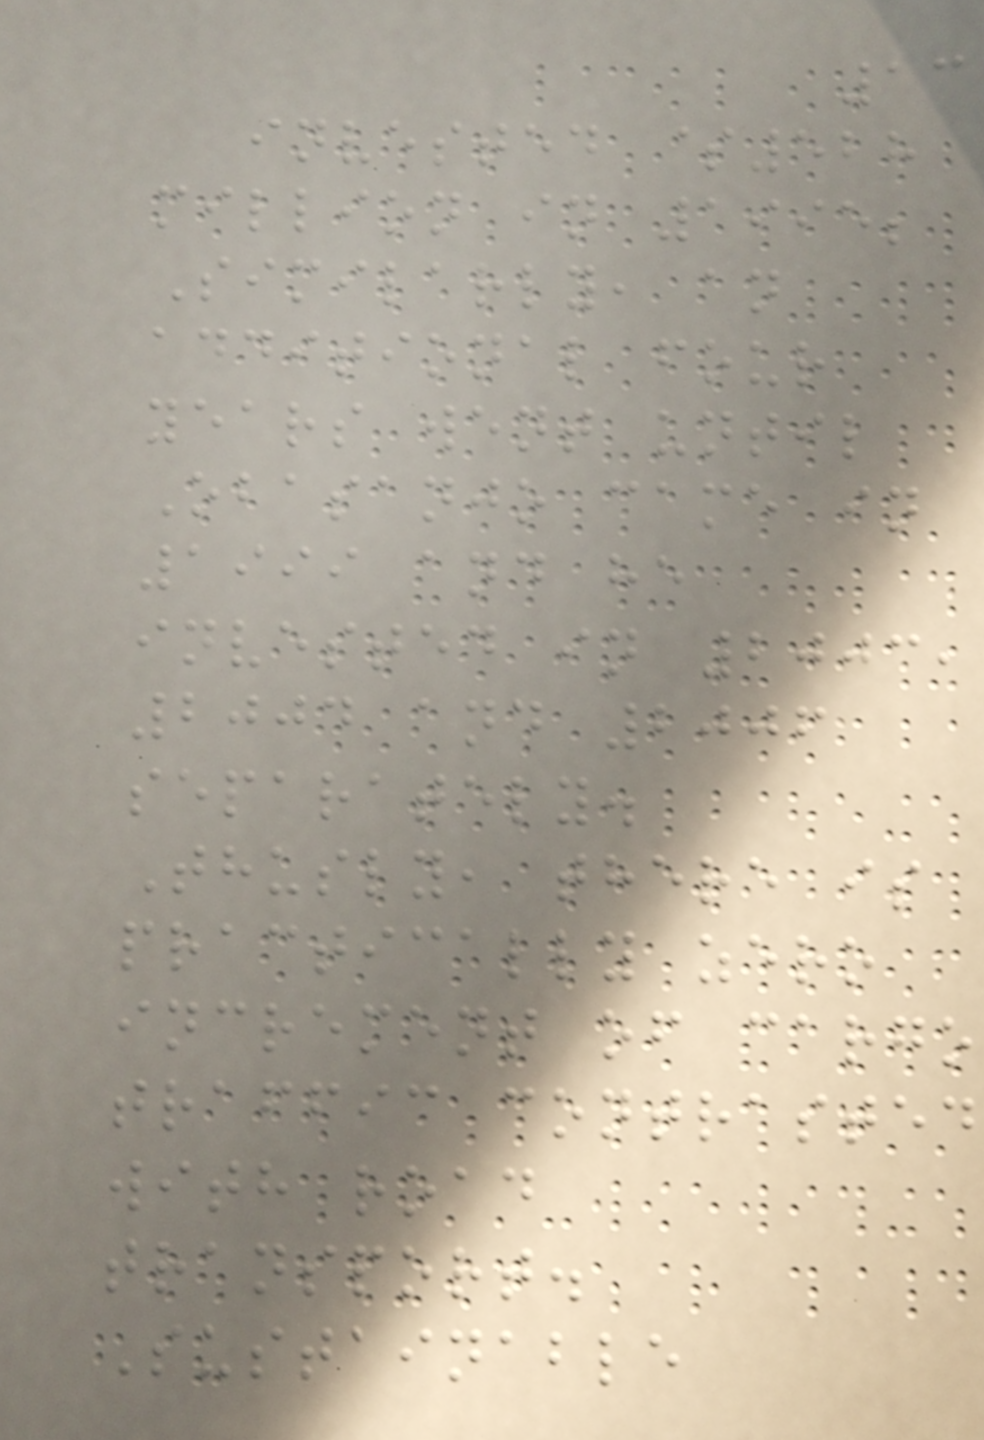13
invested $528
million in 1995;
Similarly, an
additional four
years went until
Obasanjo came in
1999 and he
invested in 2003,
2004 and 2006
separately.
Thusly, there is
practically zero
increment of cargo
traffic contrasted
with road
transport.
Sustainable
